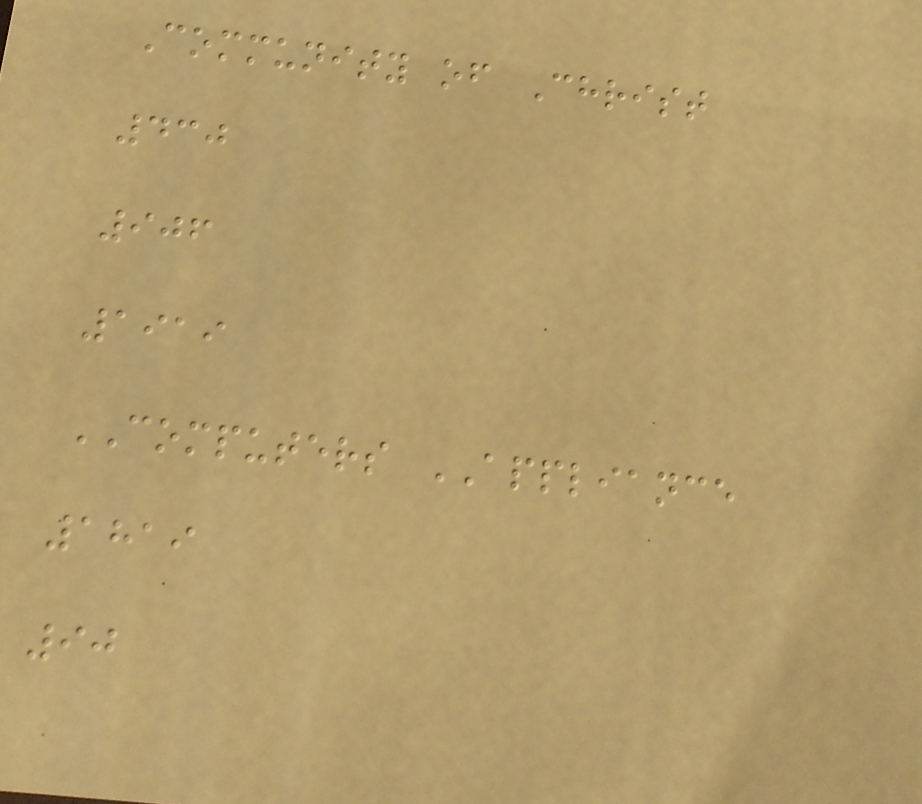Community of Christ
430
906
1919
COMPUTERS APPLIANCE
1819
90
